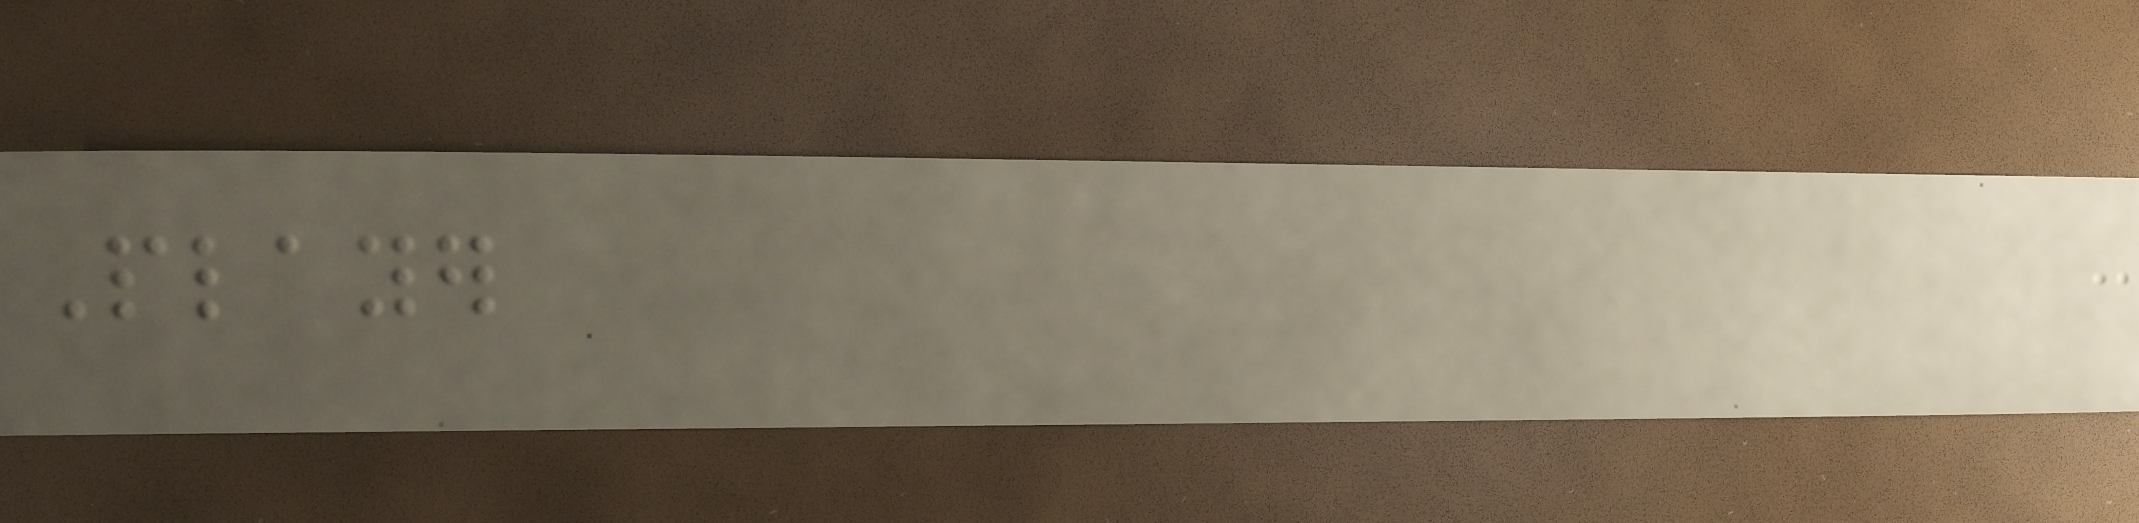Player
